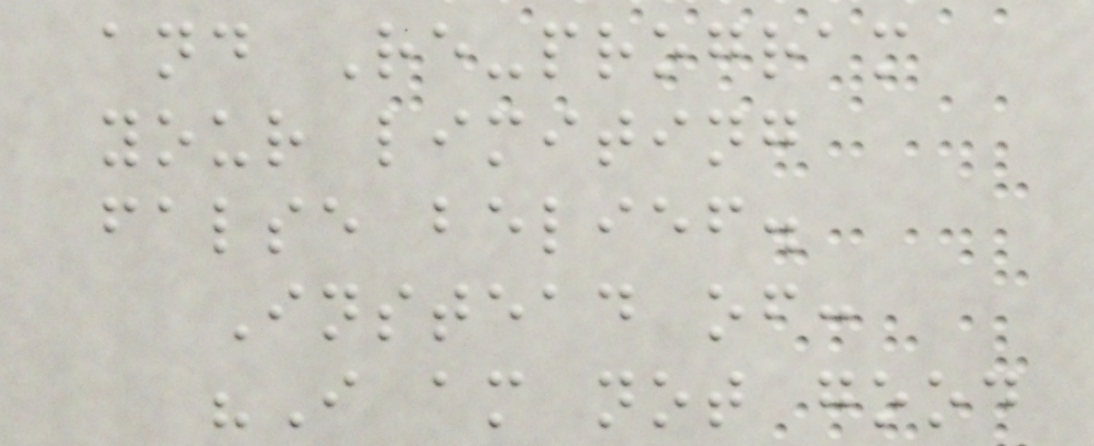and Re-program
your limiting
false belief.
Instead of:
"I am not good
